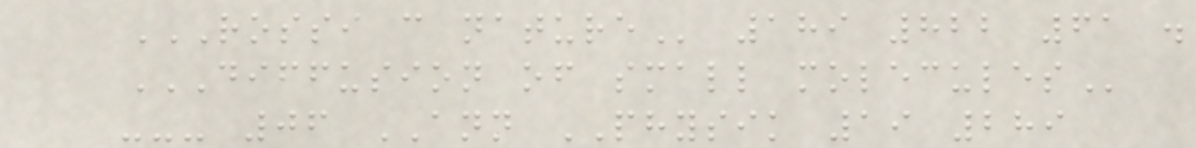ROSSI C NATURE 189 822 61 .
DIFFUSION OF SMALL MOLECULES
--- 06 ANN PHYSIK 19 289
